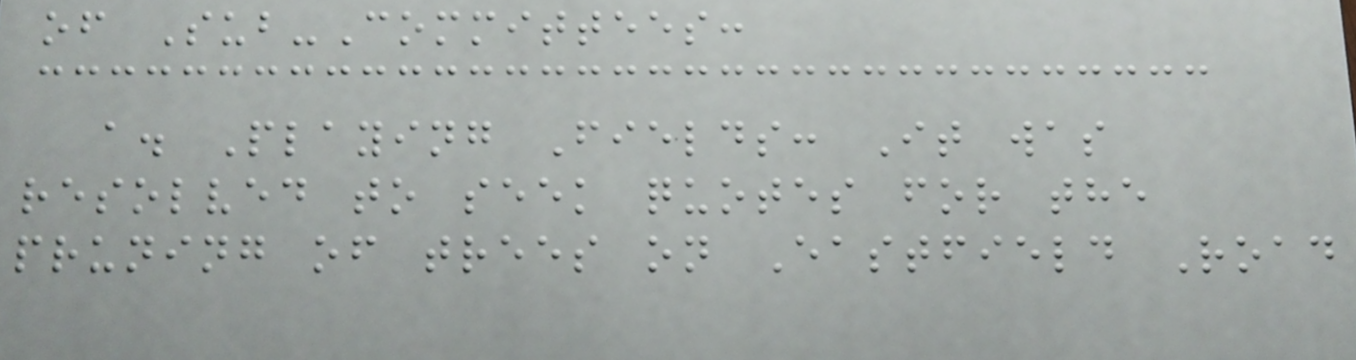of Sub-Committees:
a. Playing Fields: It was
resolved to seek quotes for the
pruning of trees on Eastfield Road
